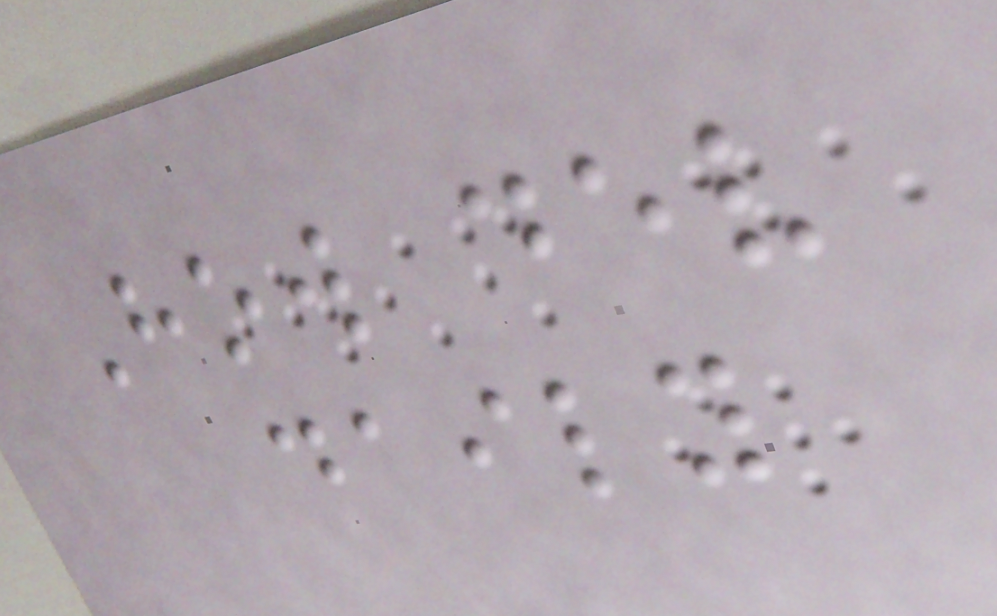How dev
daily
